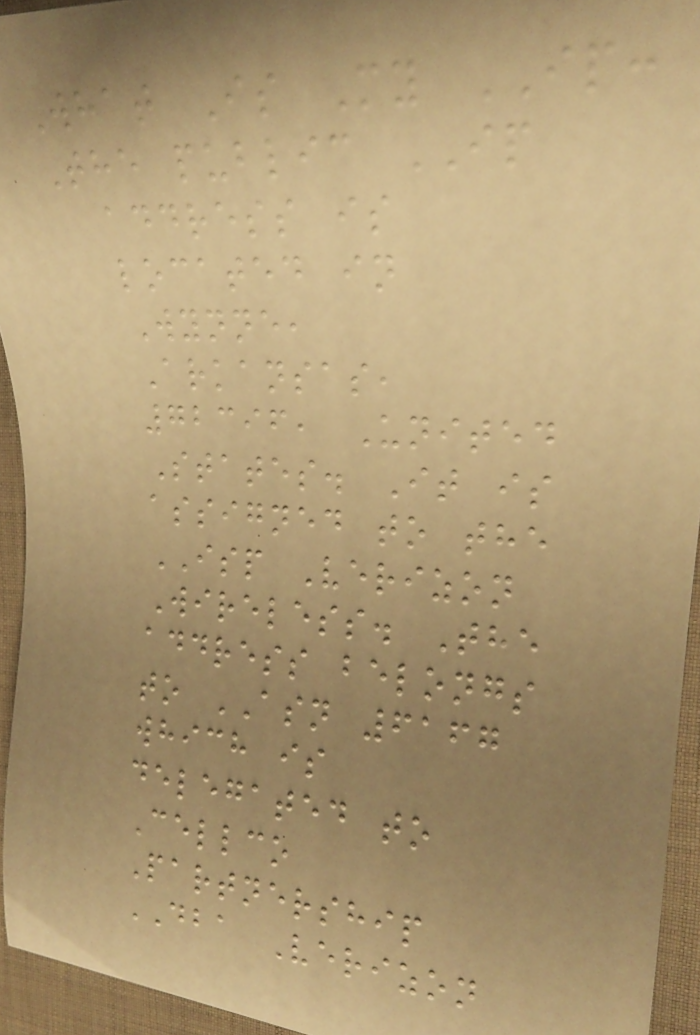What Is My IP:
The public IP
address is
located in
Wynne,
Arkansas,
72396, United
States. It is
assigned to the
ISP Verizon
Wireless. The
address belongs
to ASN 6167
which is
delegated to
Cellco
Partnership
DBA Verizon
